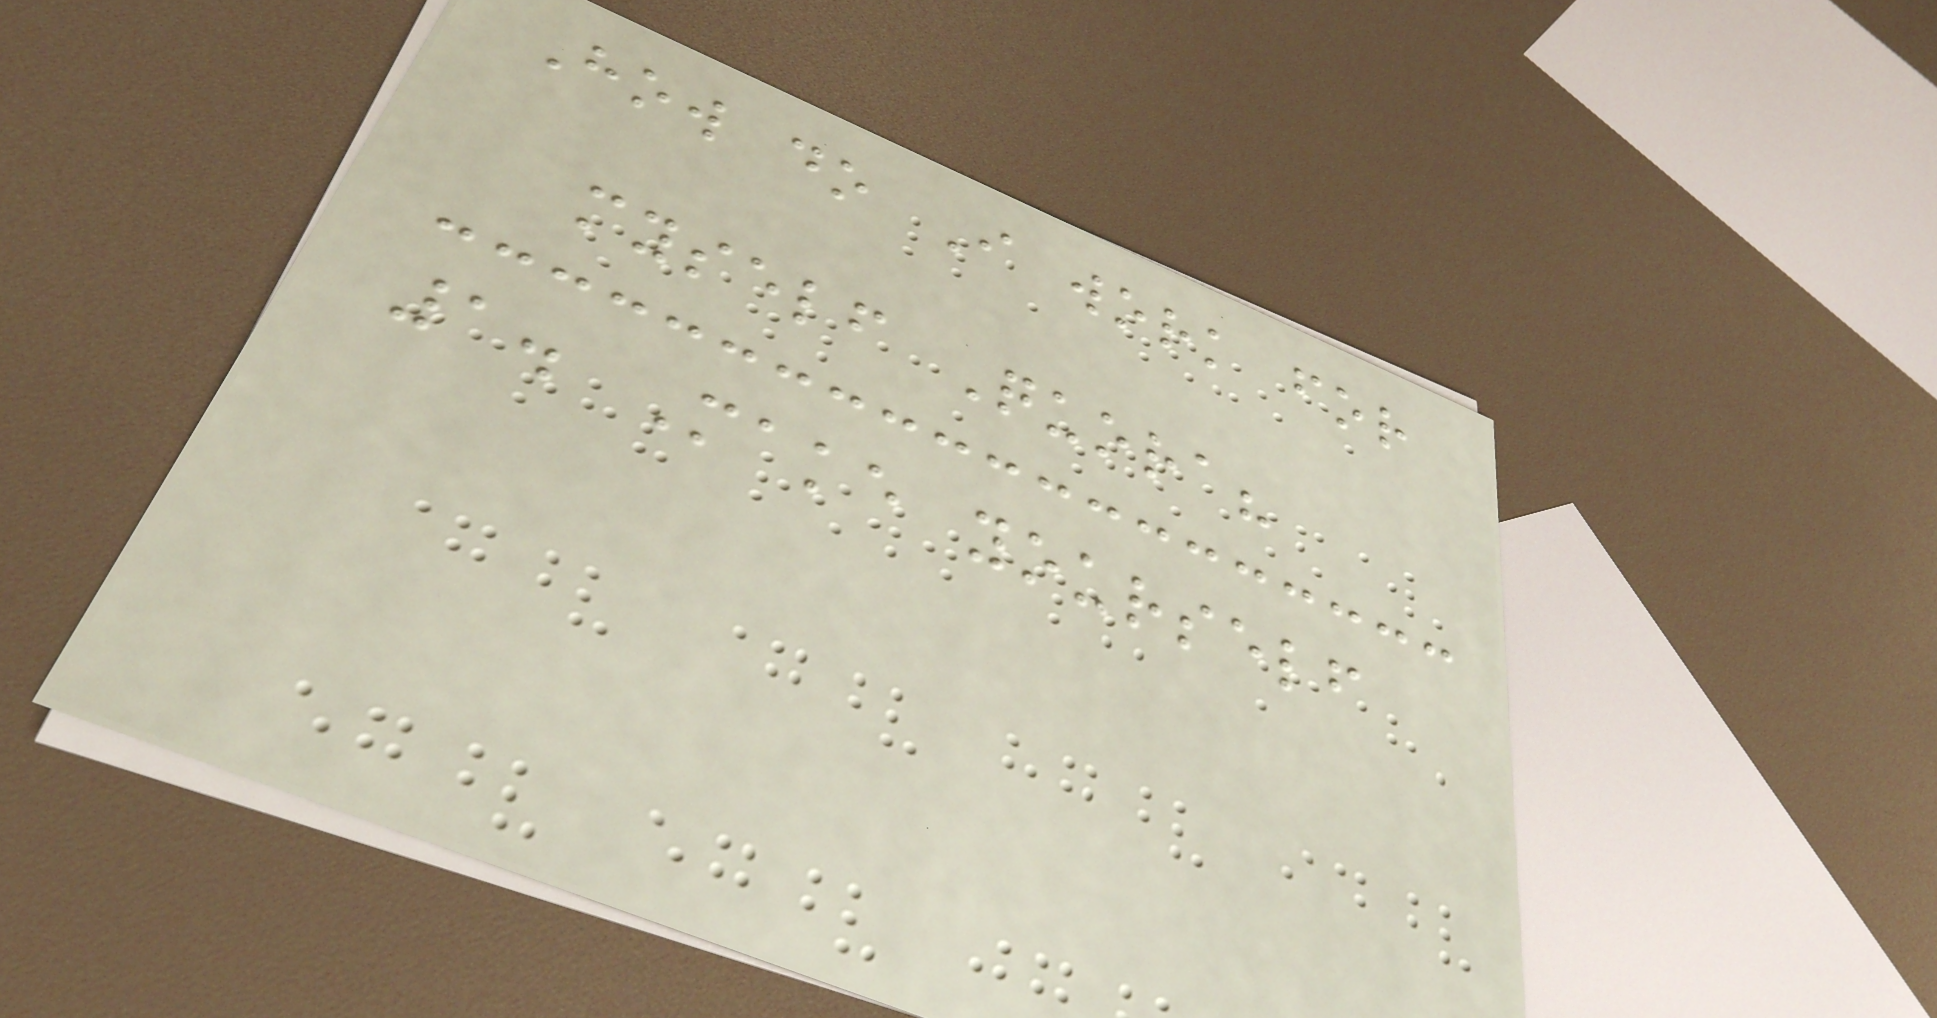How do I work for
myself Quora?
1. Make yourself
